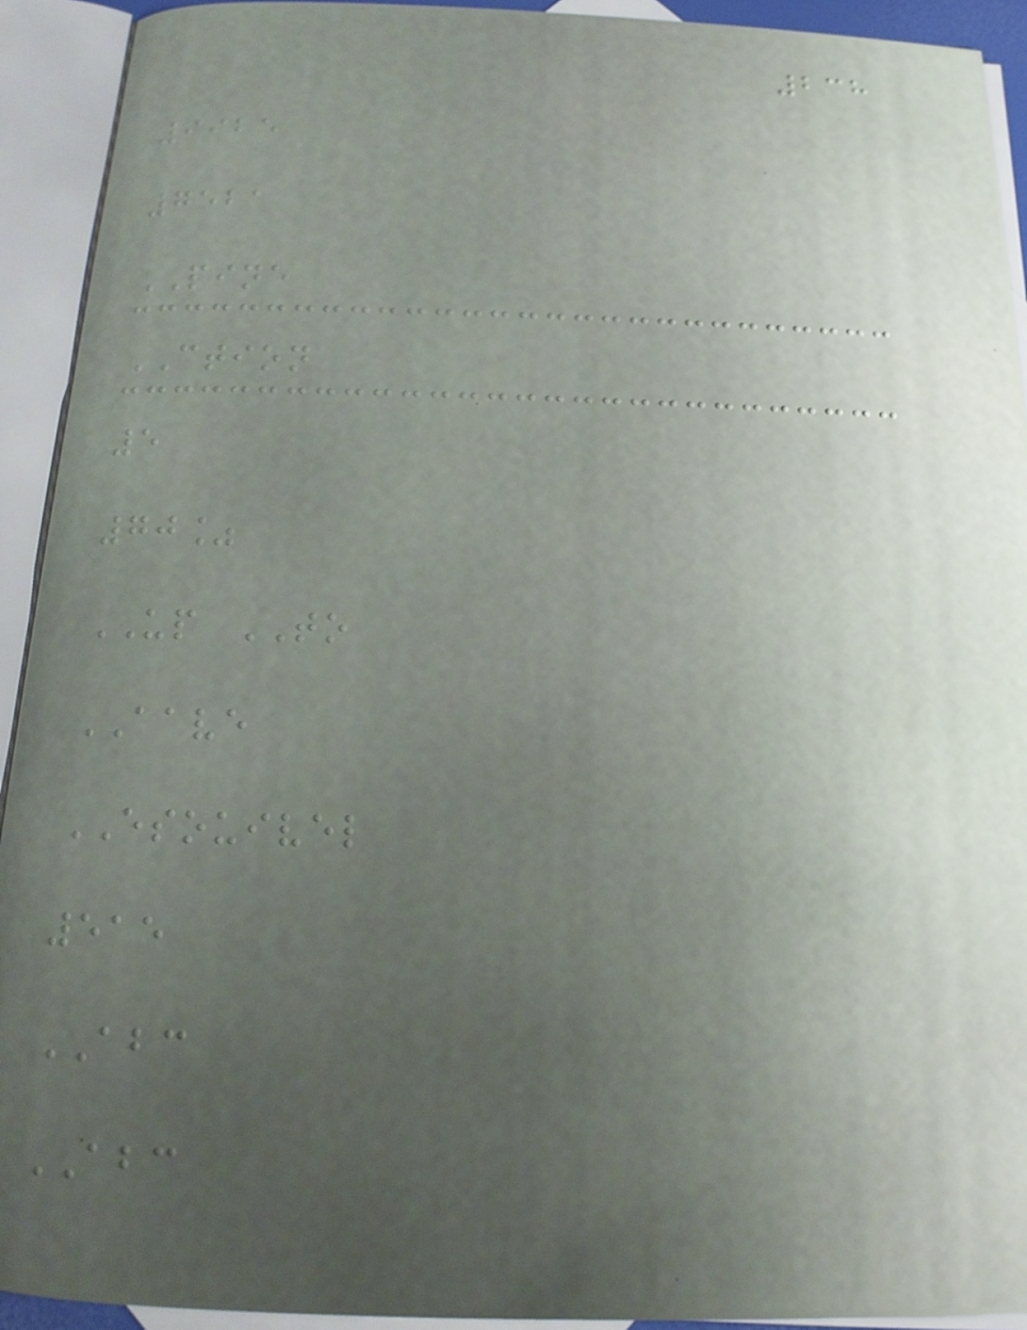238
9925
7521
PINE
CTION
5
70%
UP TO
AAVE
ESOUIVEL
515
ABC
ABC
